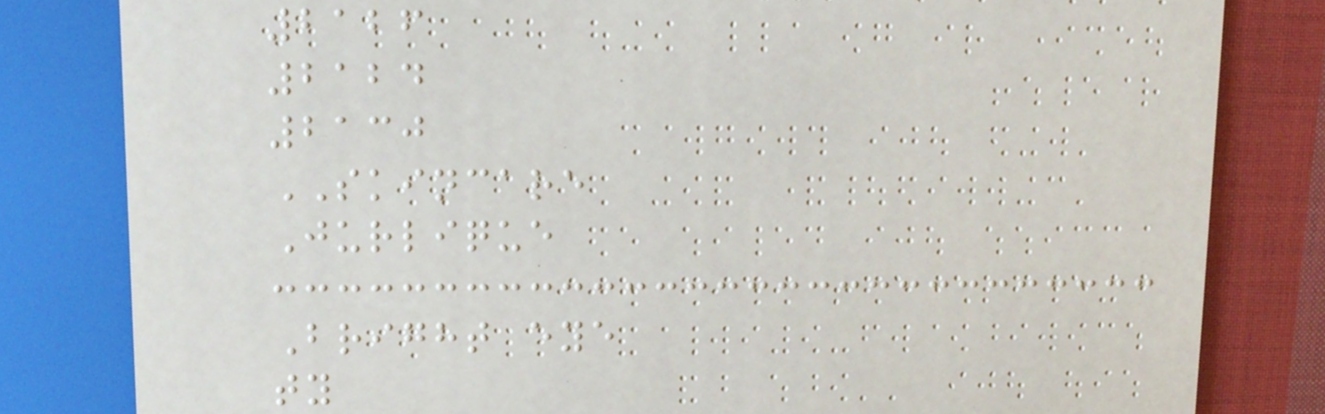2126
2124
2130
SKINCARE
Jurlique
Bright eye
ty
